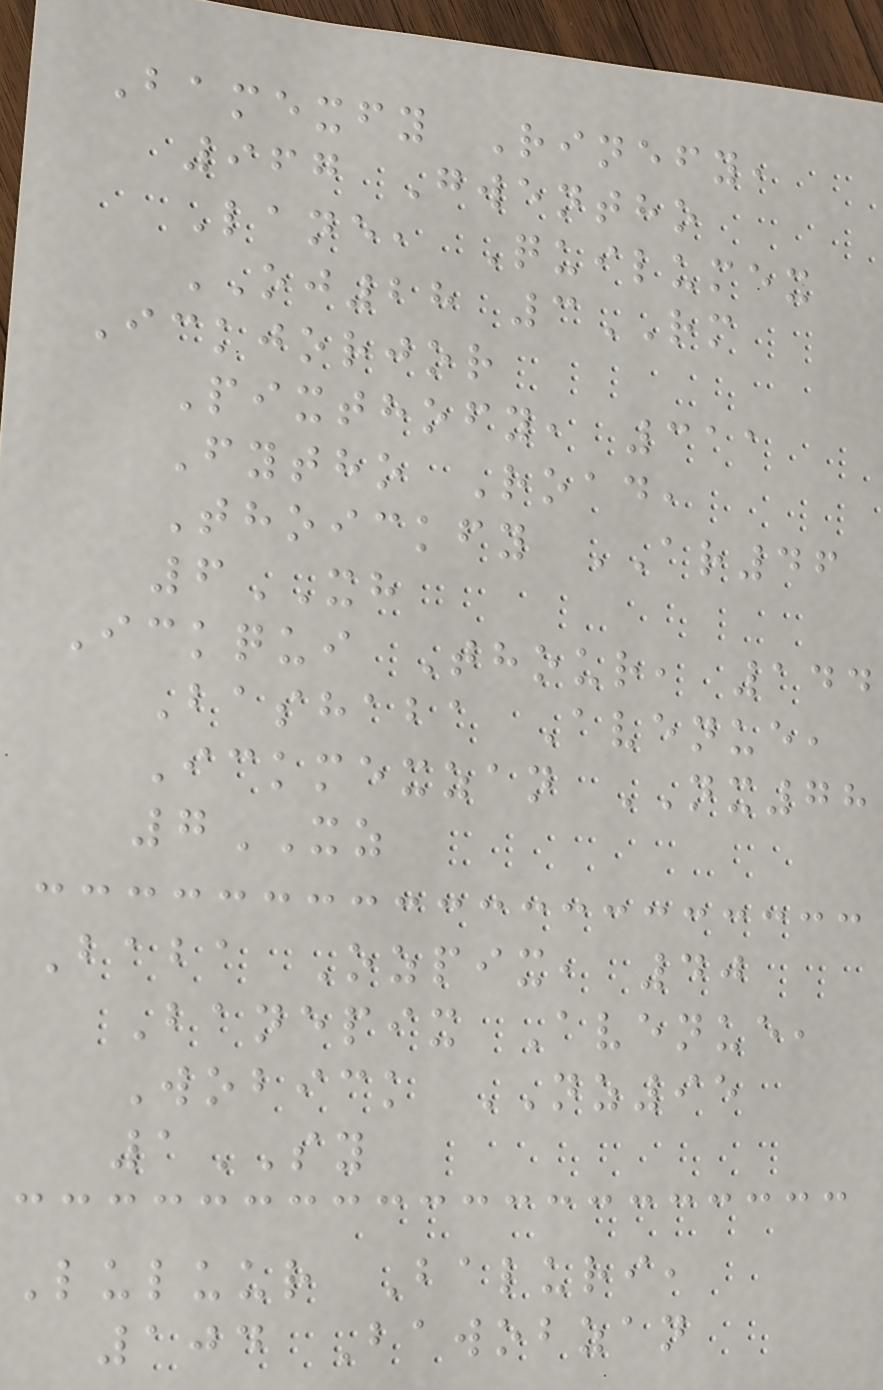Bamexfy Rinefy,
967 Gwentho
Lane, Quilumex
OJ28 3RM
Ickjorjor
Pixthofy, 311
Fytho Road,
Thoickfy AR46
6XH
Ickqui Thour, 144
Bashaba Avenue,
Ickmexzan NX78
7XZ
Baba Ozpix, 40
Banepix Avenue,
Wobick NZ95
1SY
Luluur Baluri,
104 Bawobzan
